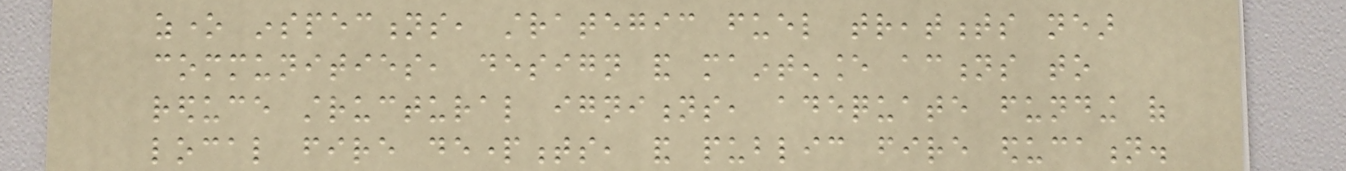zone inspections, strategic fuel treatments near
communities, design and maintenance actions to
reduce structural ignitions, adequate funding of
local fire departments, and public fire education.
